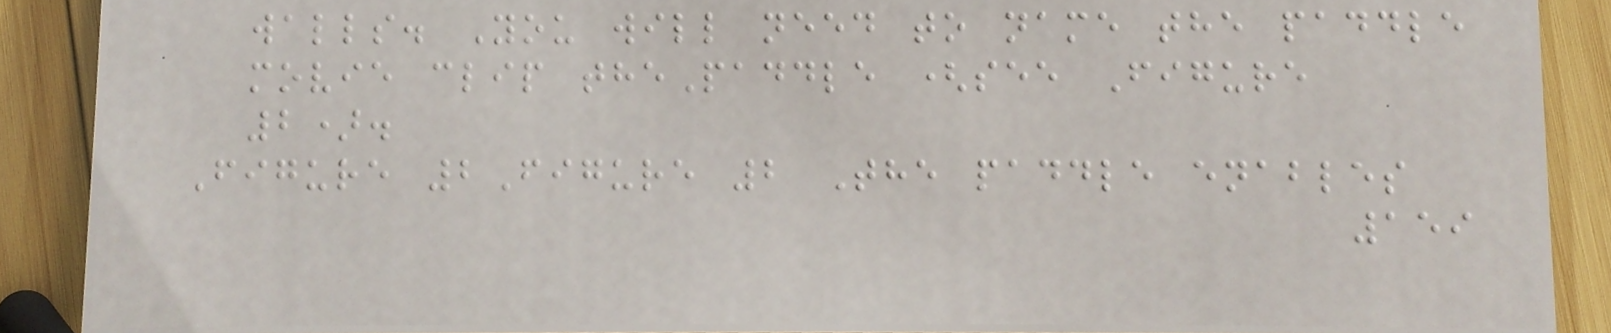walls. You will need to name the paddle
movie clip thePaddle (see Figure
2).
Figure 2Figure 2 The paddle enables
159
